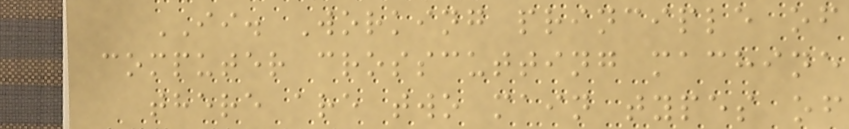II. Working principle of
computer crosscutting machine
there are two main types of
